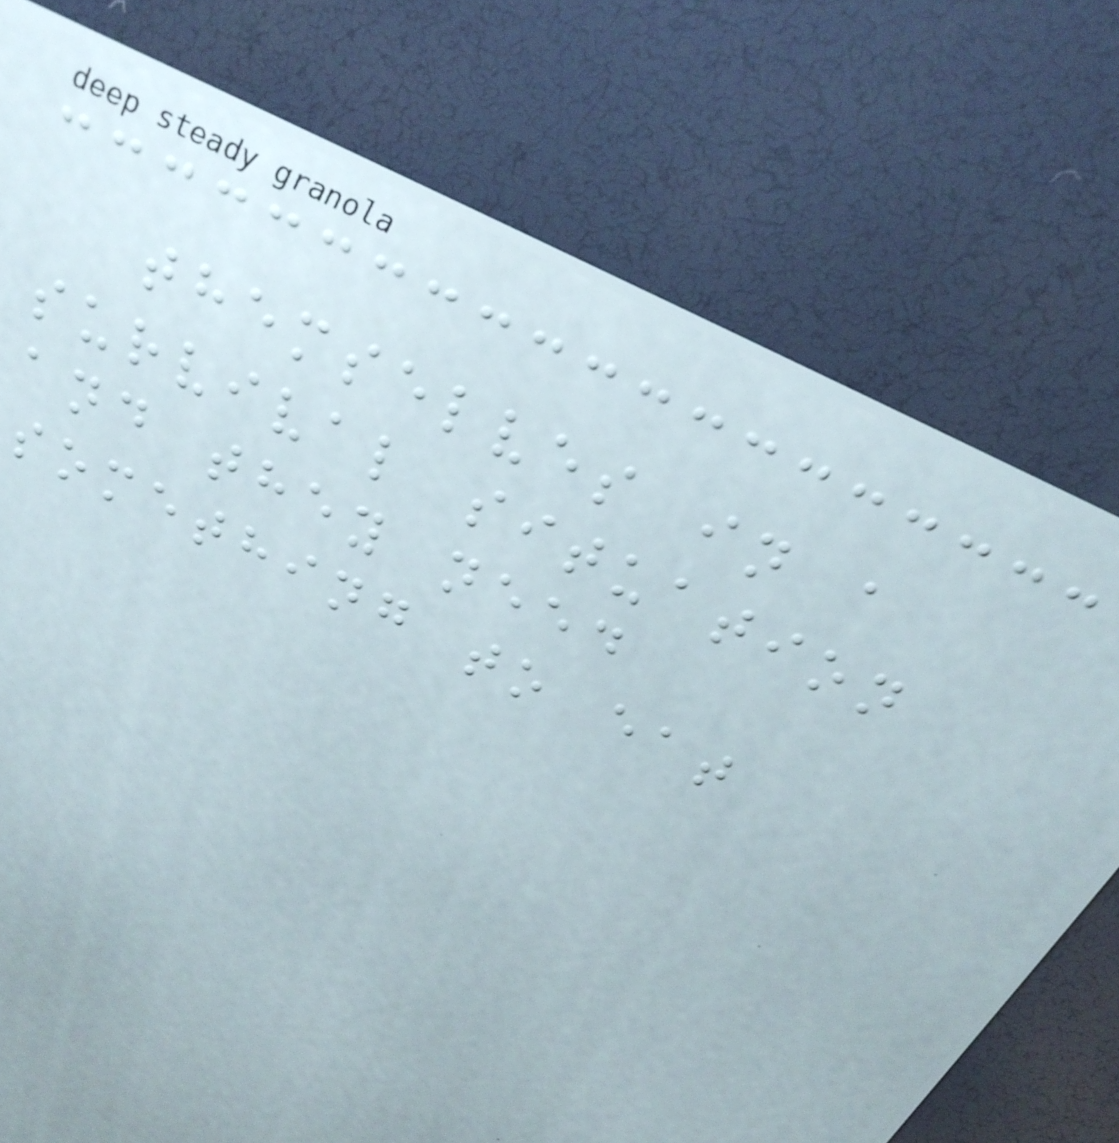themselves in a
survival situation
and they need
something to eat
